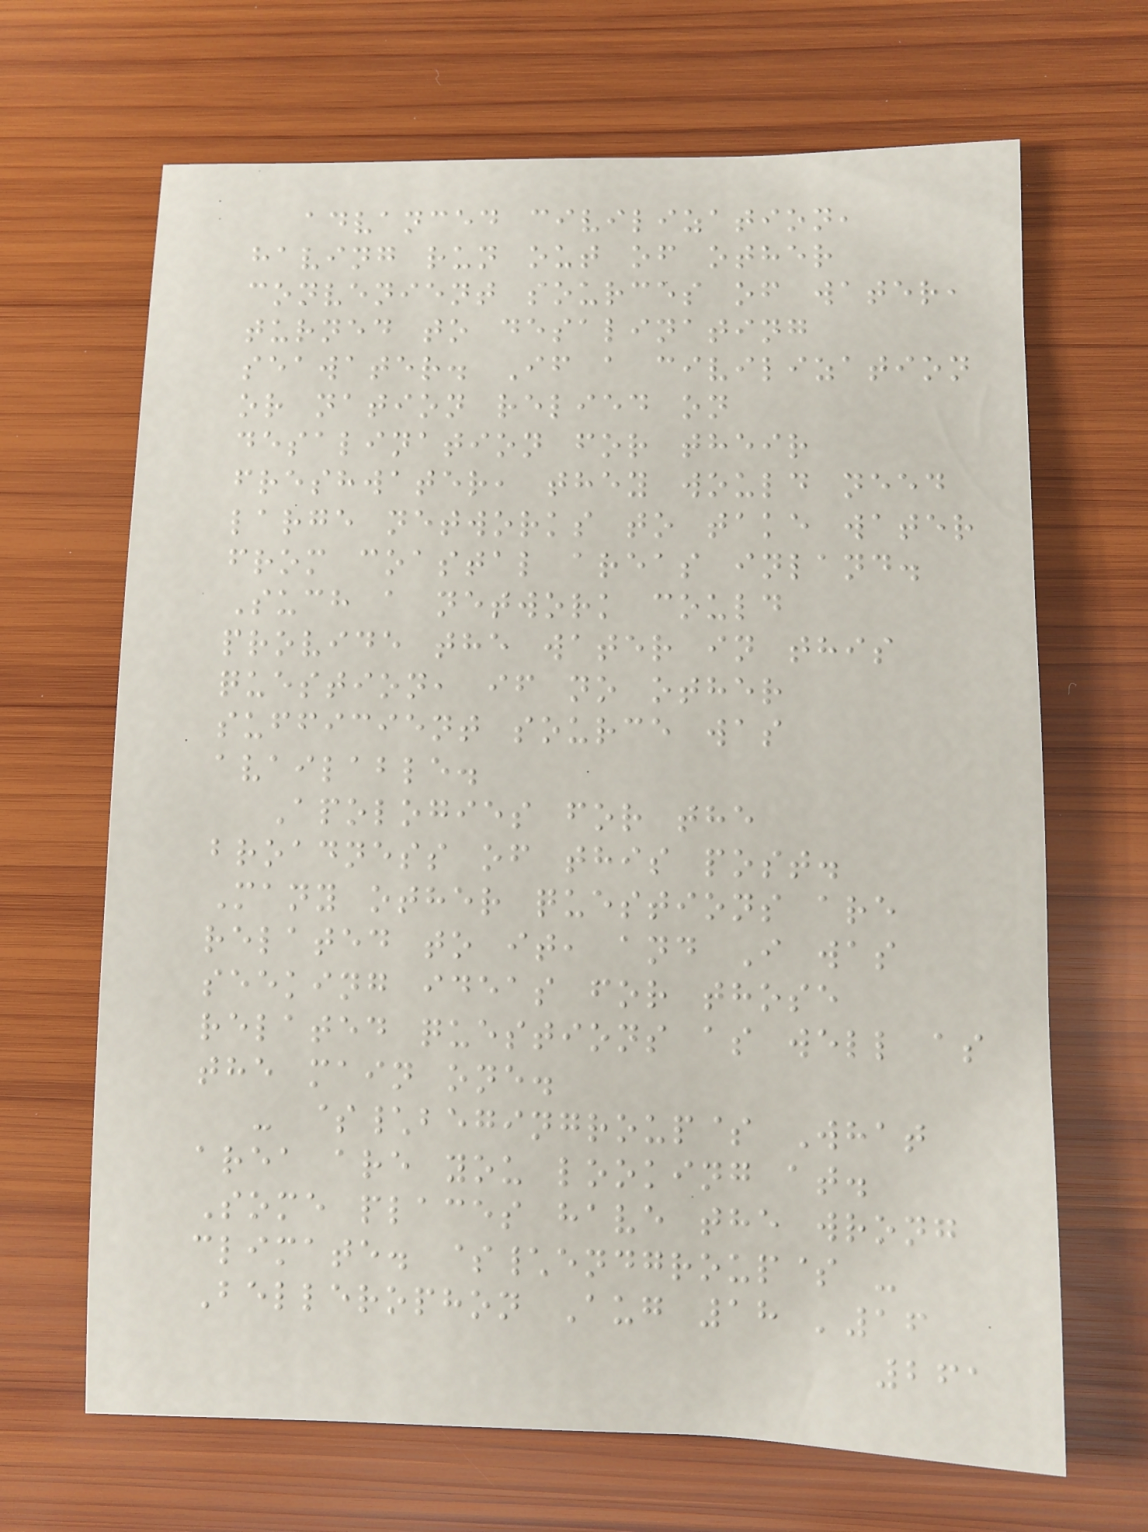advanced civilization,
having run out of other
convenient sources of water,
turned to desalinating
seawater. If a civilization
or nation relied on
desalination for their
freshwater, they would need
large networks to take water
from coastal areas inland.
Such a network could
provide the water in this
question, if no other
sufficient source was
available.
Apologies for the
broadness of this post.
Many other questions are
related to it, and I was
seeking ideas for those
related questions as well as
the main one.
- $\begingroup$ What
area are you looking at.
Some places have the wrong
climate. $\endgroup$ -
Bellerophon Aug 18 '16
261
